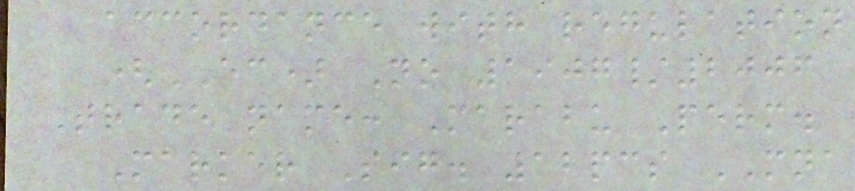accordance with regulation
(EC) No 1907/2006
Trade name: Marabu Perm.
Marker Sig. 12pcs MNA
